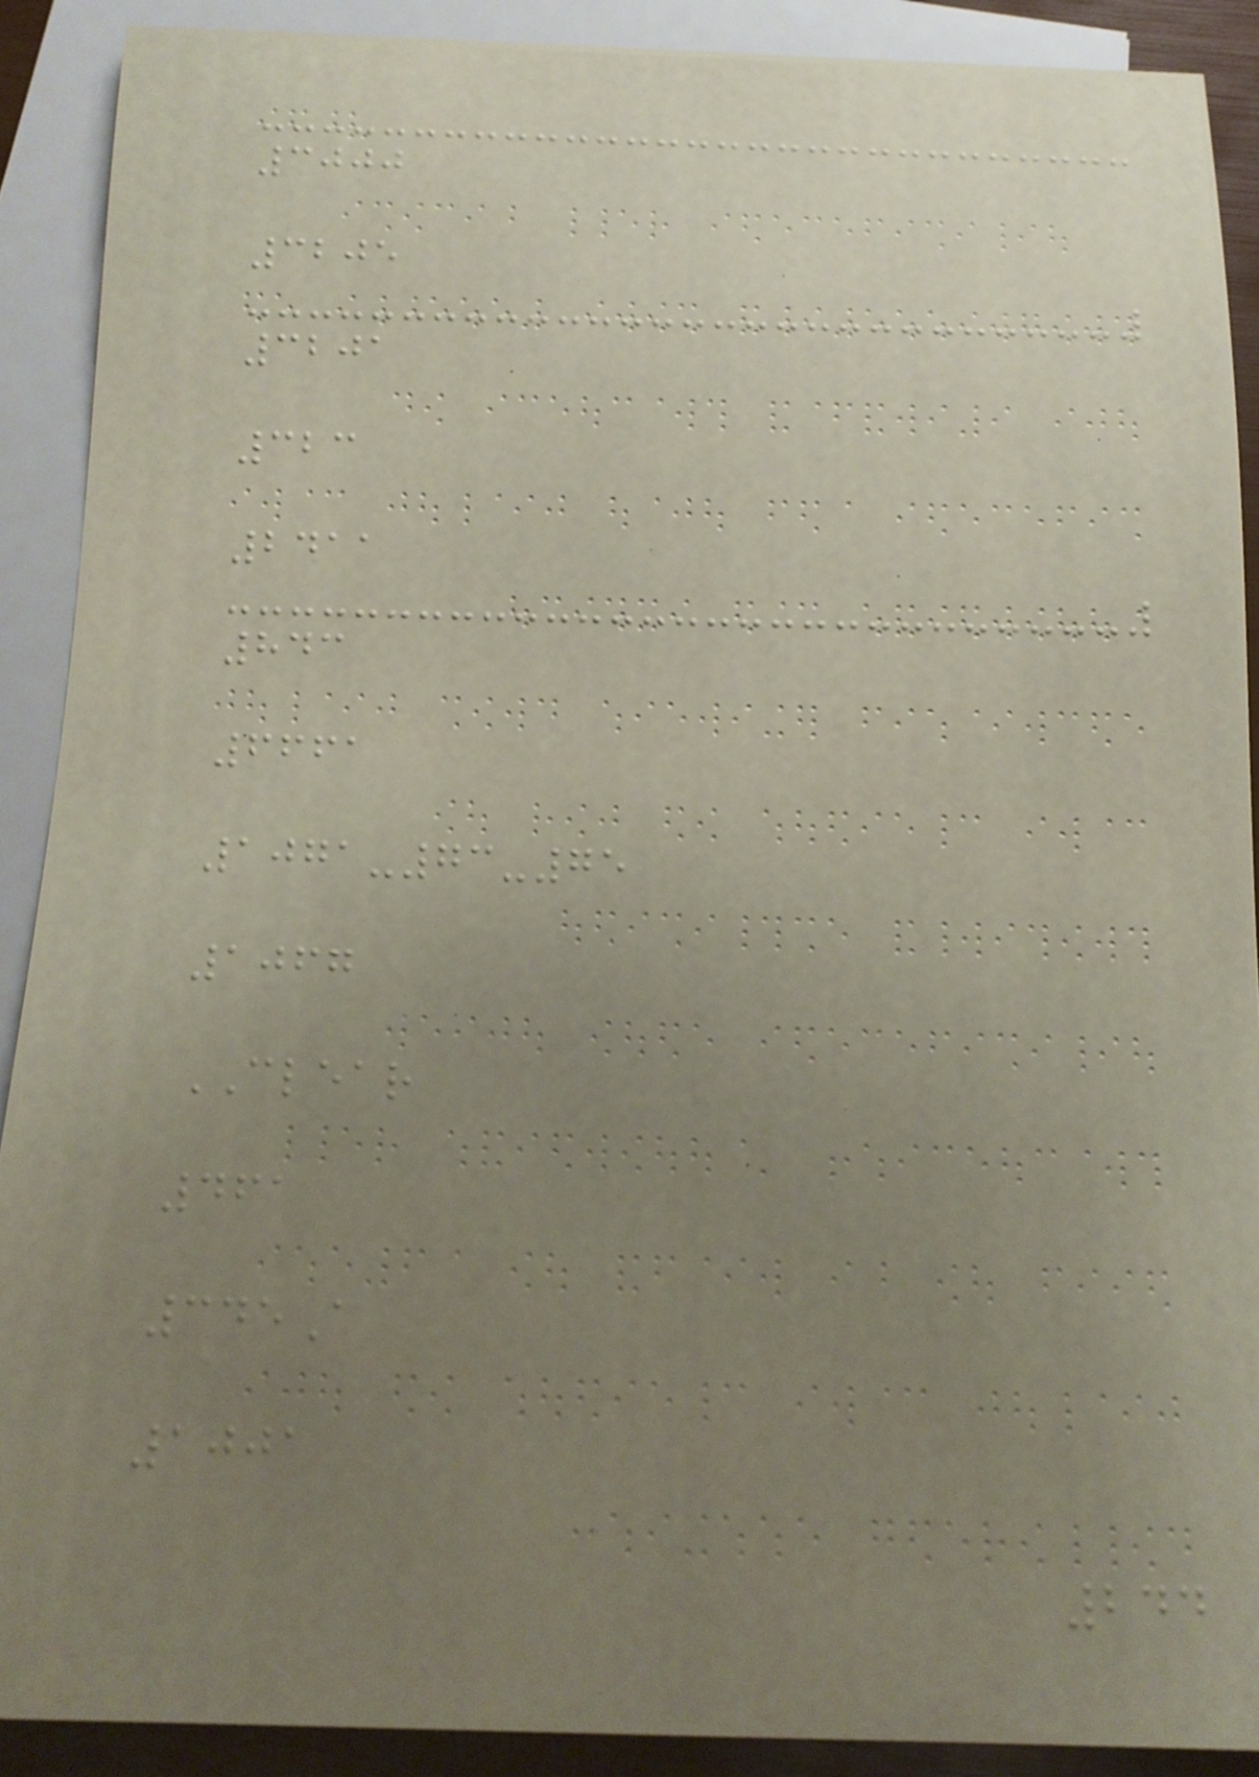3000
3205
3201
323
2411
843
6661
1071-73-75
1067
CLEAR
461
345A
1001
244
